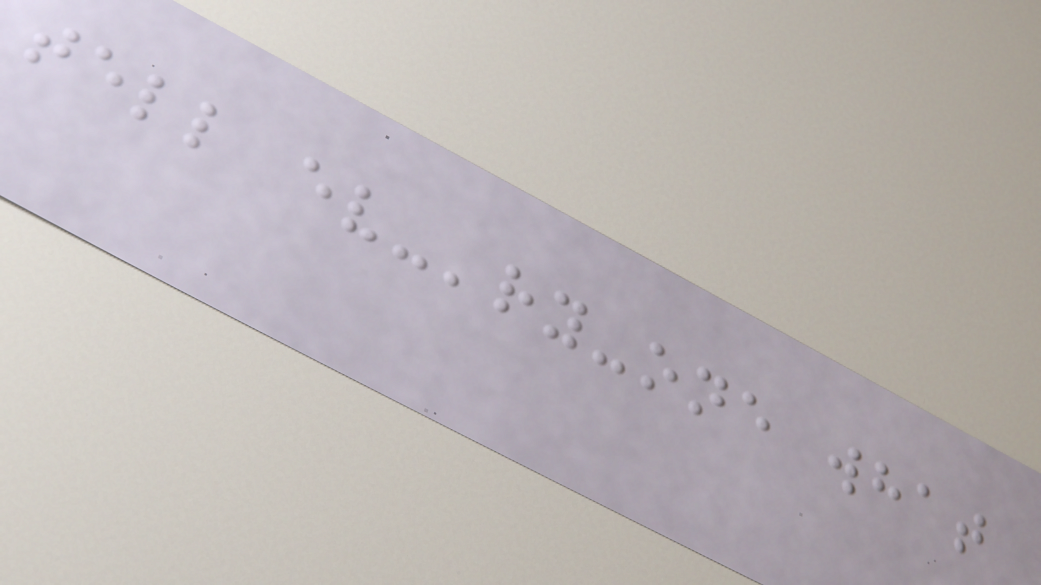tell ev-'ry-one what
